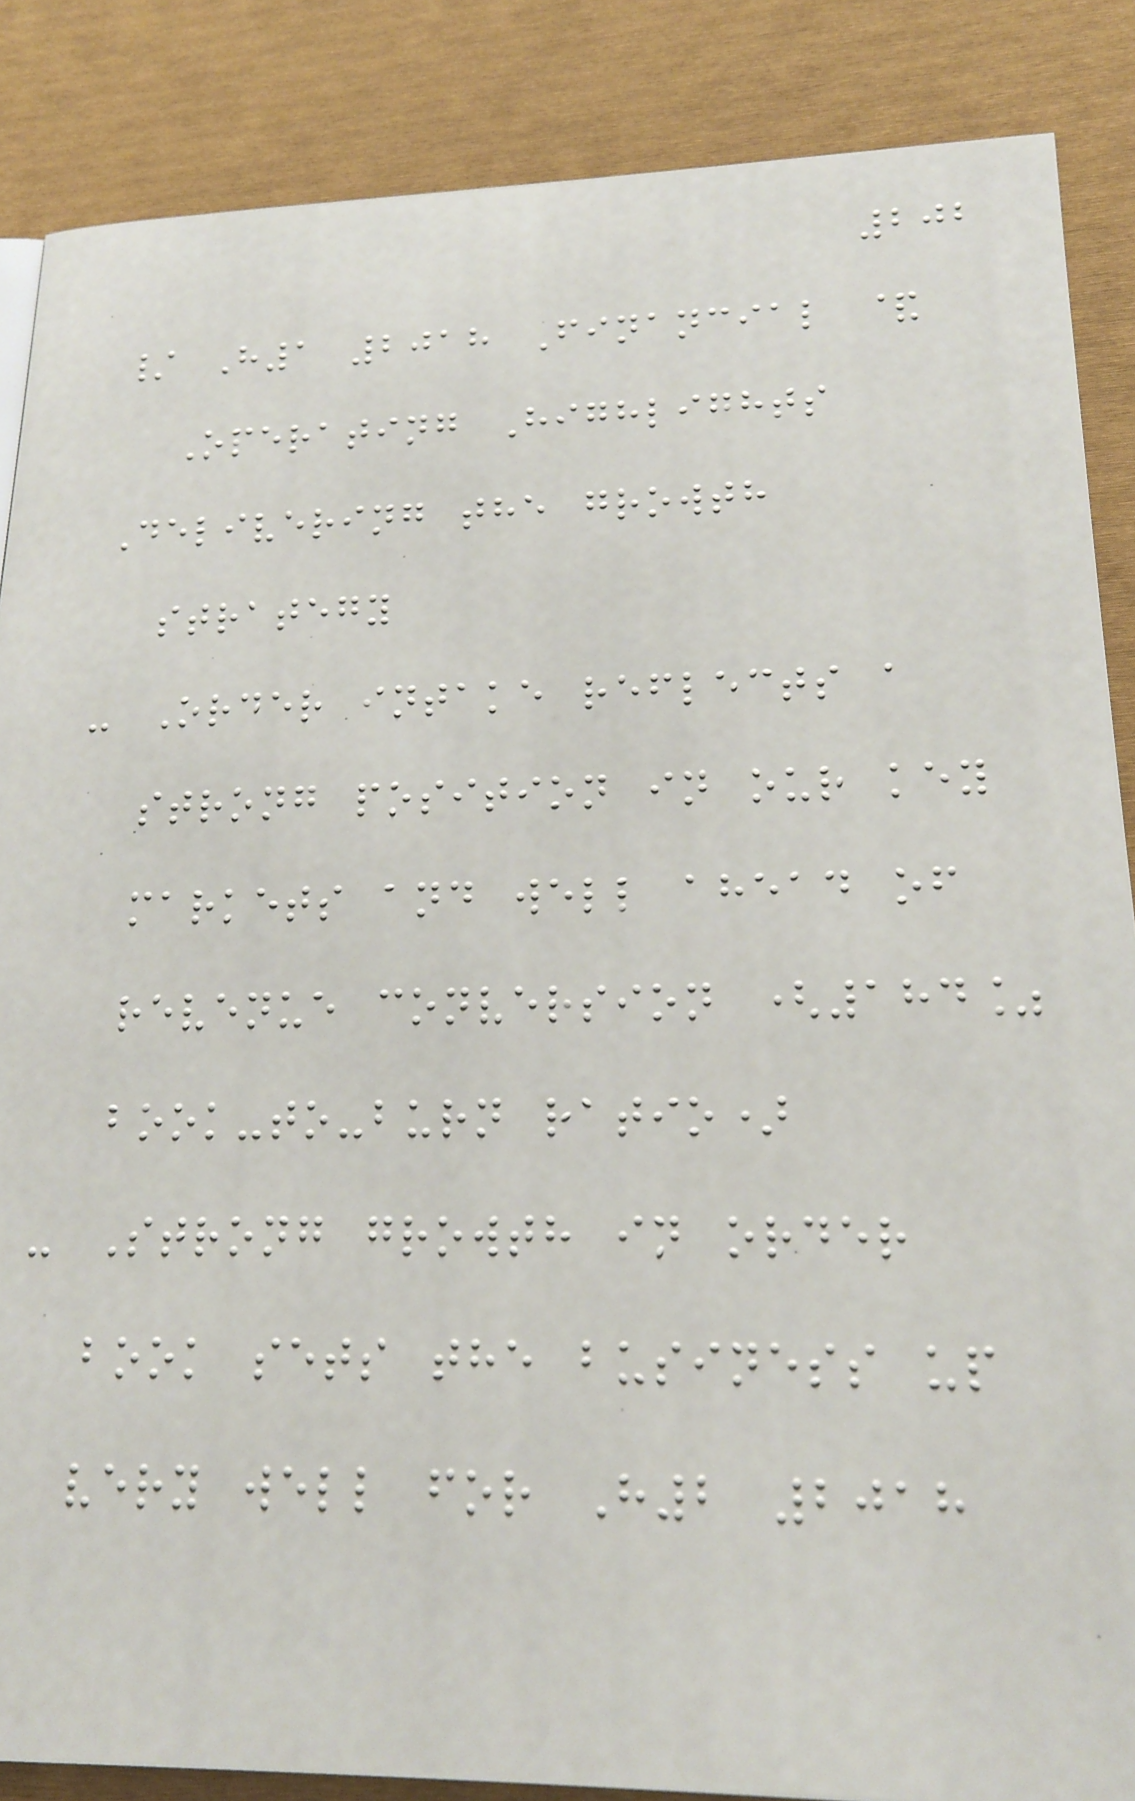202
/ H1 2018 Financial &
Operating Highlights
Delivering the growth
strategy
- Order intake reflects a
strong position in our key
markets and well ahead of
revenue conversion (184%
book-to-burn ratio)
- Strong growth in order
book sets the business up
very well for H2 2018
